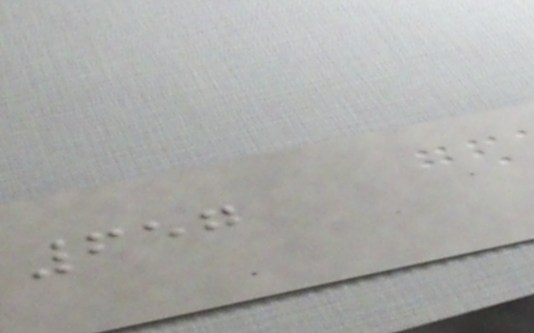657
